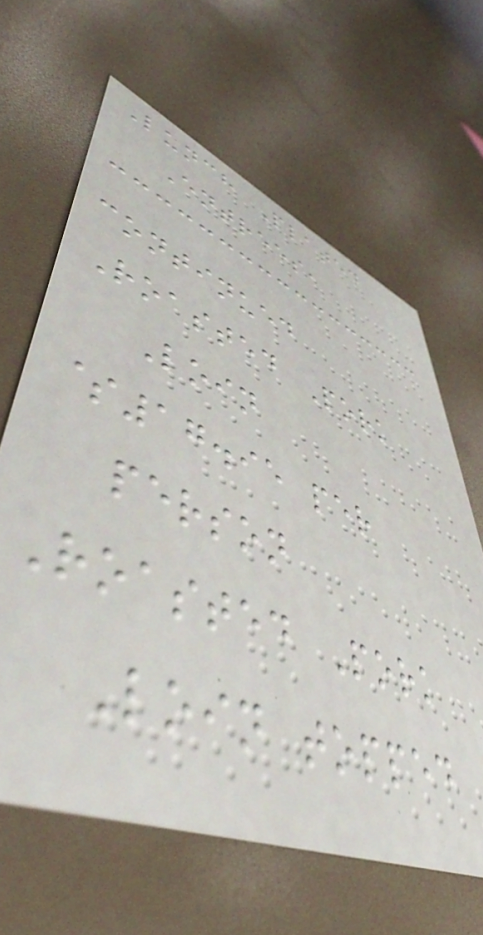Lunch Plated
Entrees,
continued
Roasted Pork
Loin
$17.95 per
person
Roasted Pork
Loin topped
